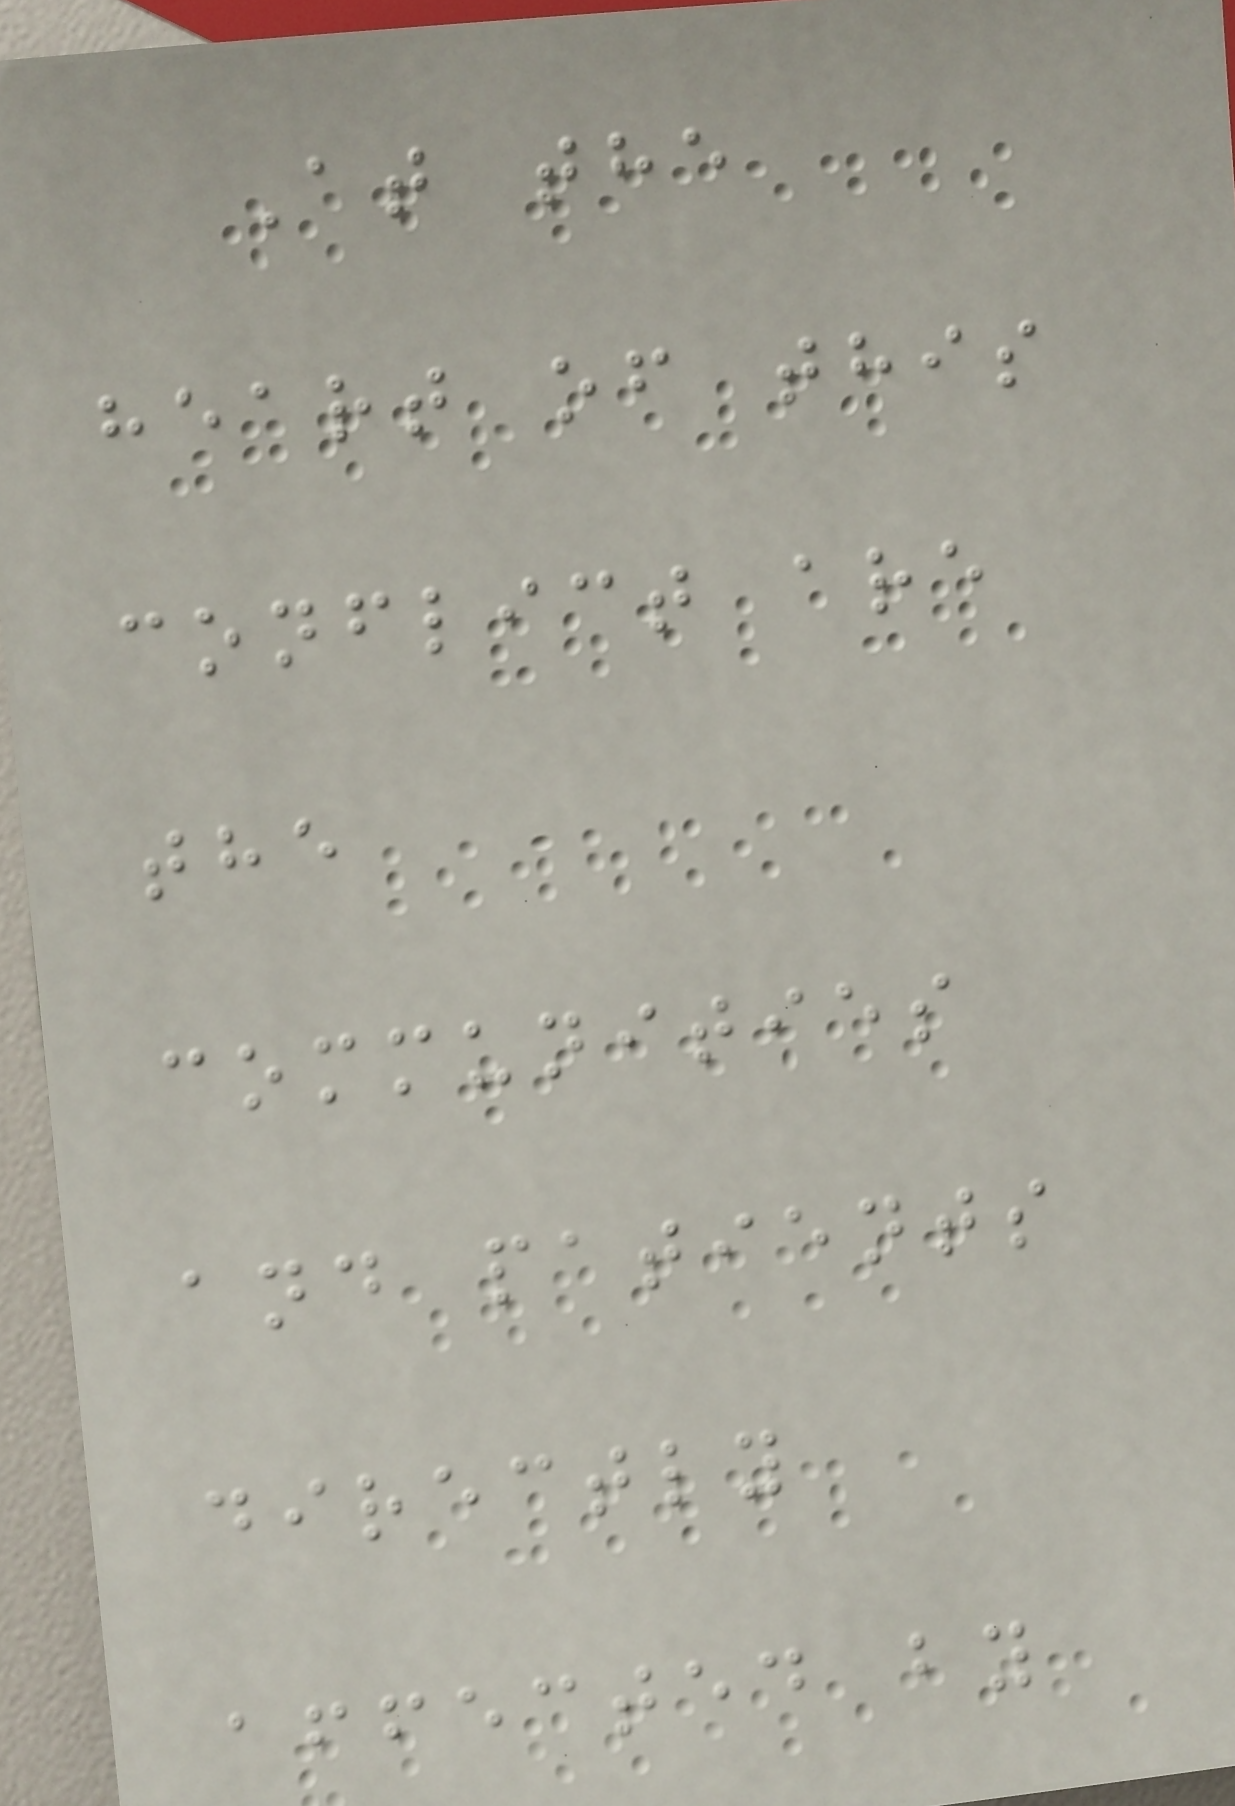At the
heart of this
conflict are
the
communities
and patients
directly
affected by
